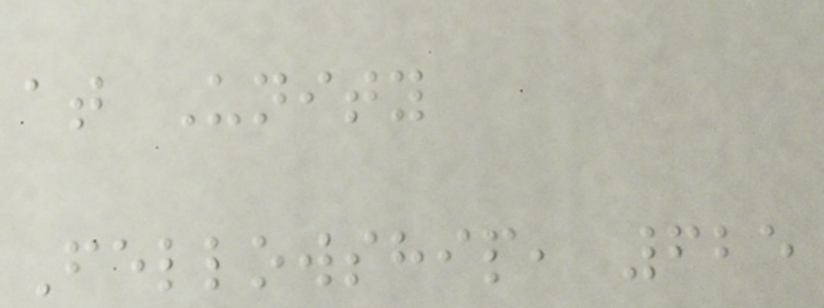at Unity
Fellowship, 625
